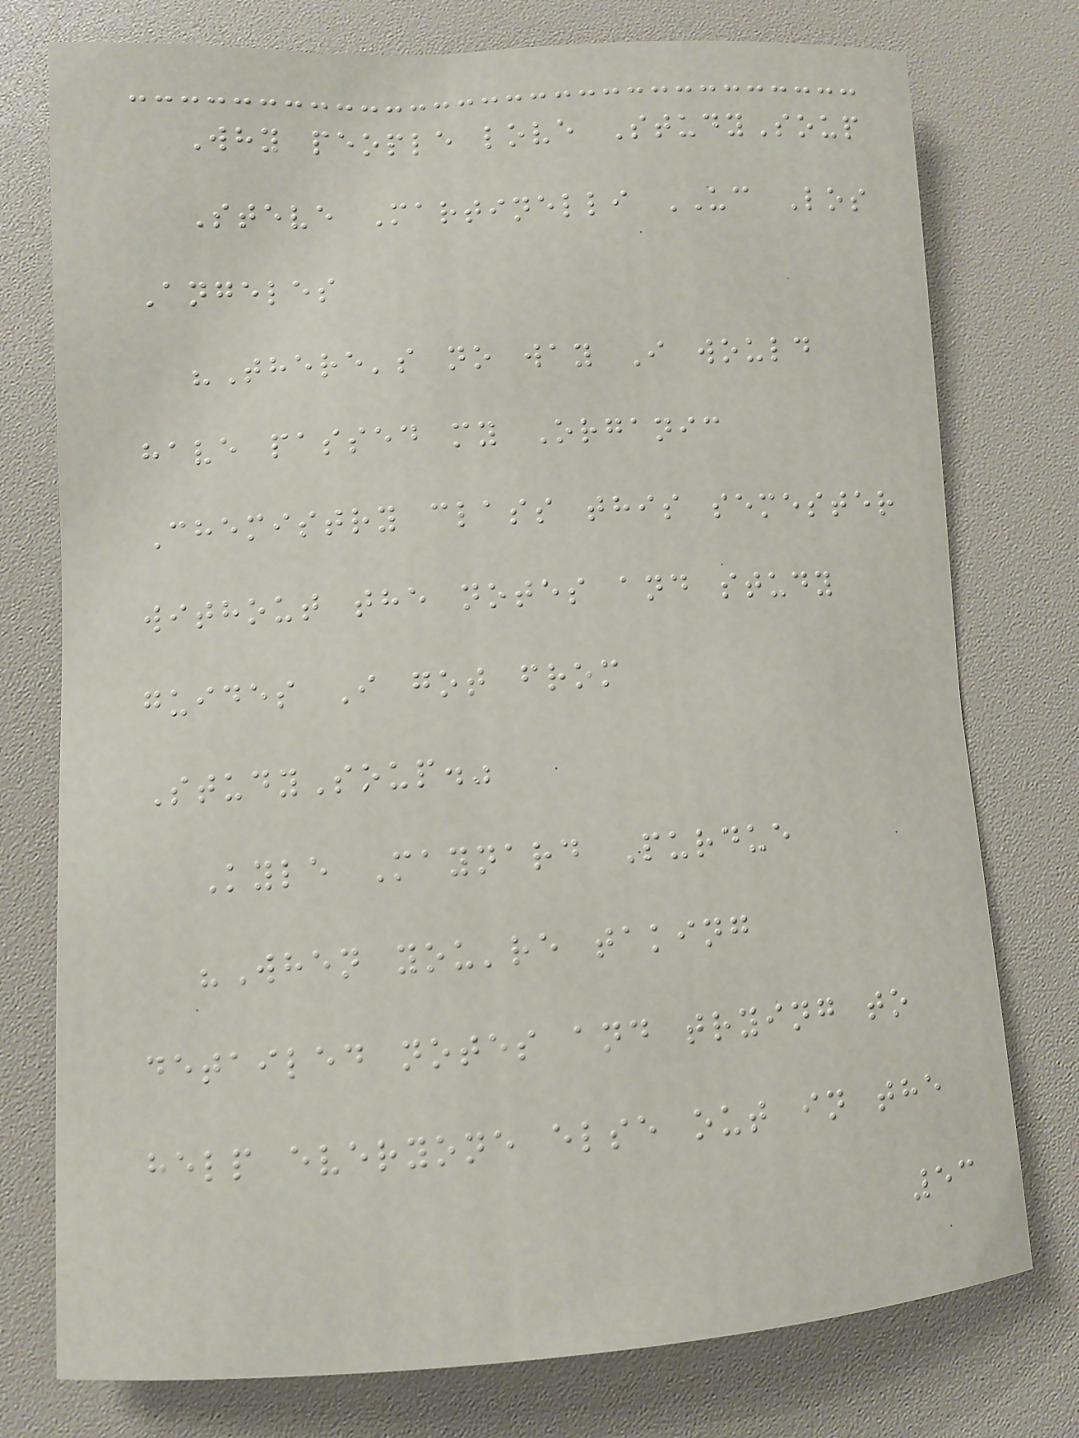Why people love StudySoup
Steve Martinelli UC Los
Angeles
"There's no way I would
have passed my Organic
Chemistry class this semester
without the notes and study
guides I got from
StudySoup."
Kyle Maynard Purdue
"When you're taking
detailed notes and trying to
help everyone else out in the
53
